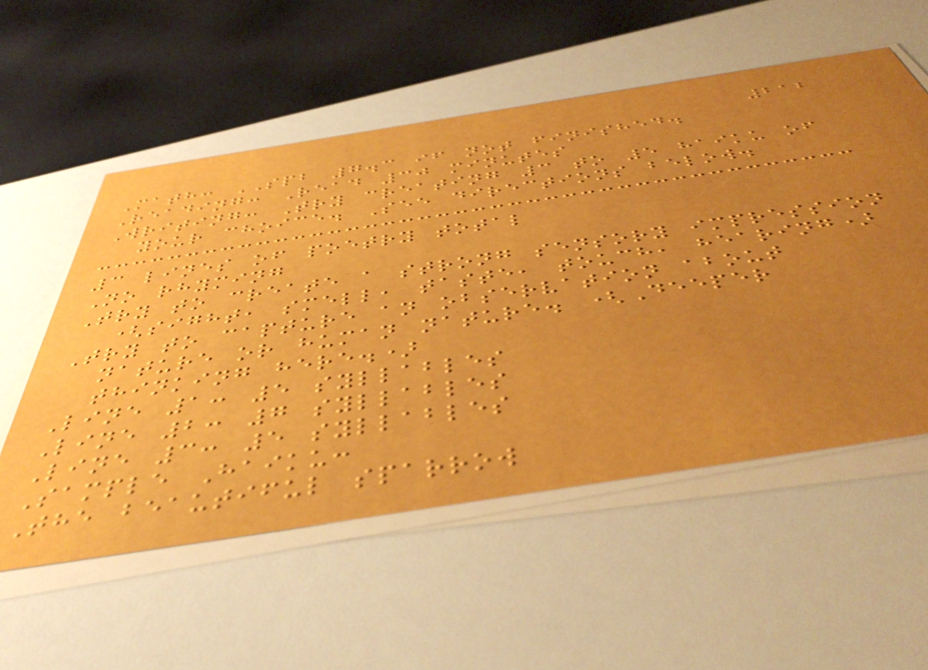212
Math: SPB 7.3 if not finished.
Reading: Read 30 minutes
Writing: Try creating 3 to 5 haiku of
your choice. See directions below.
3 lines of poetry total
No rhyming
Try to create a strong sensory impression
(sight, smell, taste, touch, hearing)
Try to capture an observation about
nature or human nature. (Deeper
thinking here.)
Line 1: 5 syllables
Line 2: 7 syllables
Line 3: 5 syllables
Sample Haiku:
The beautiful sparrow
